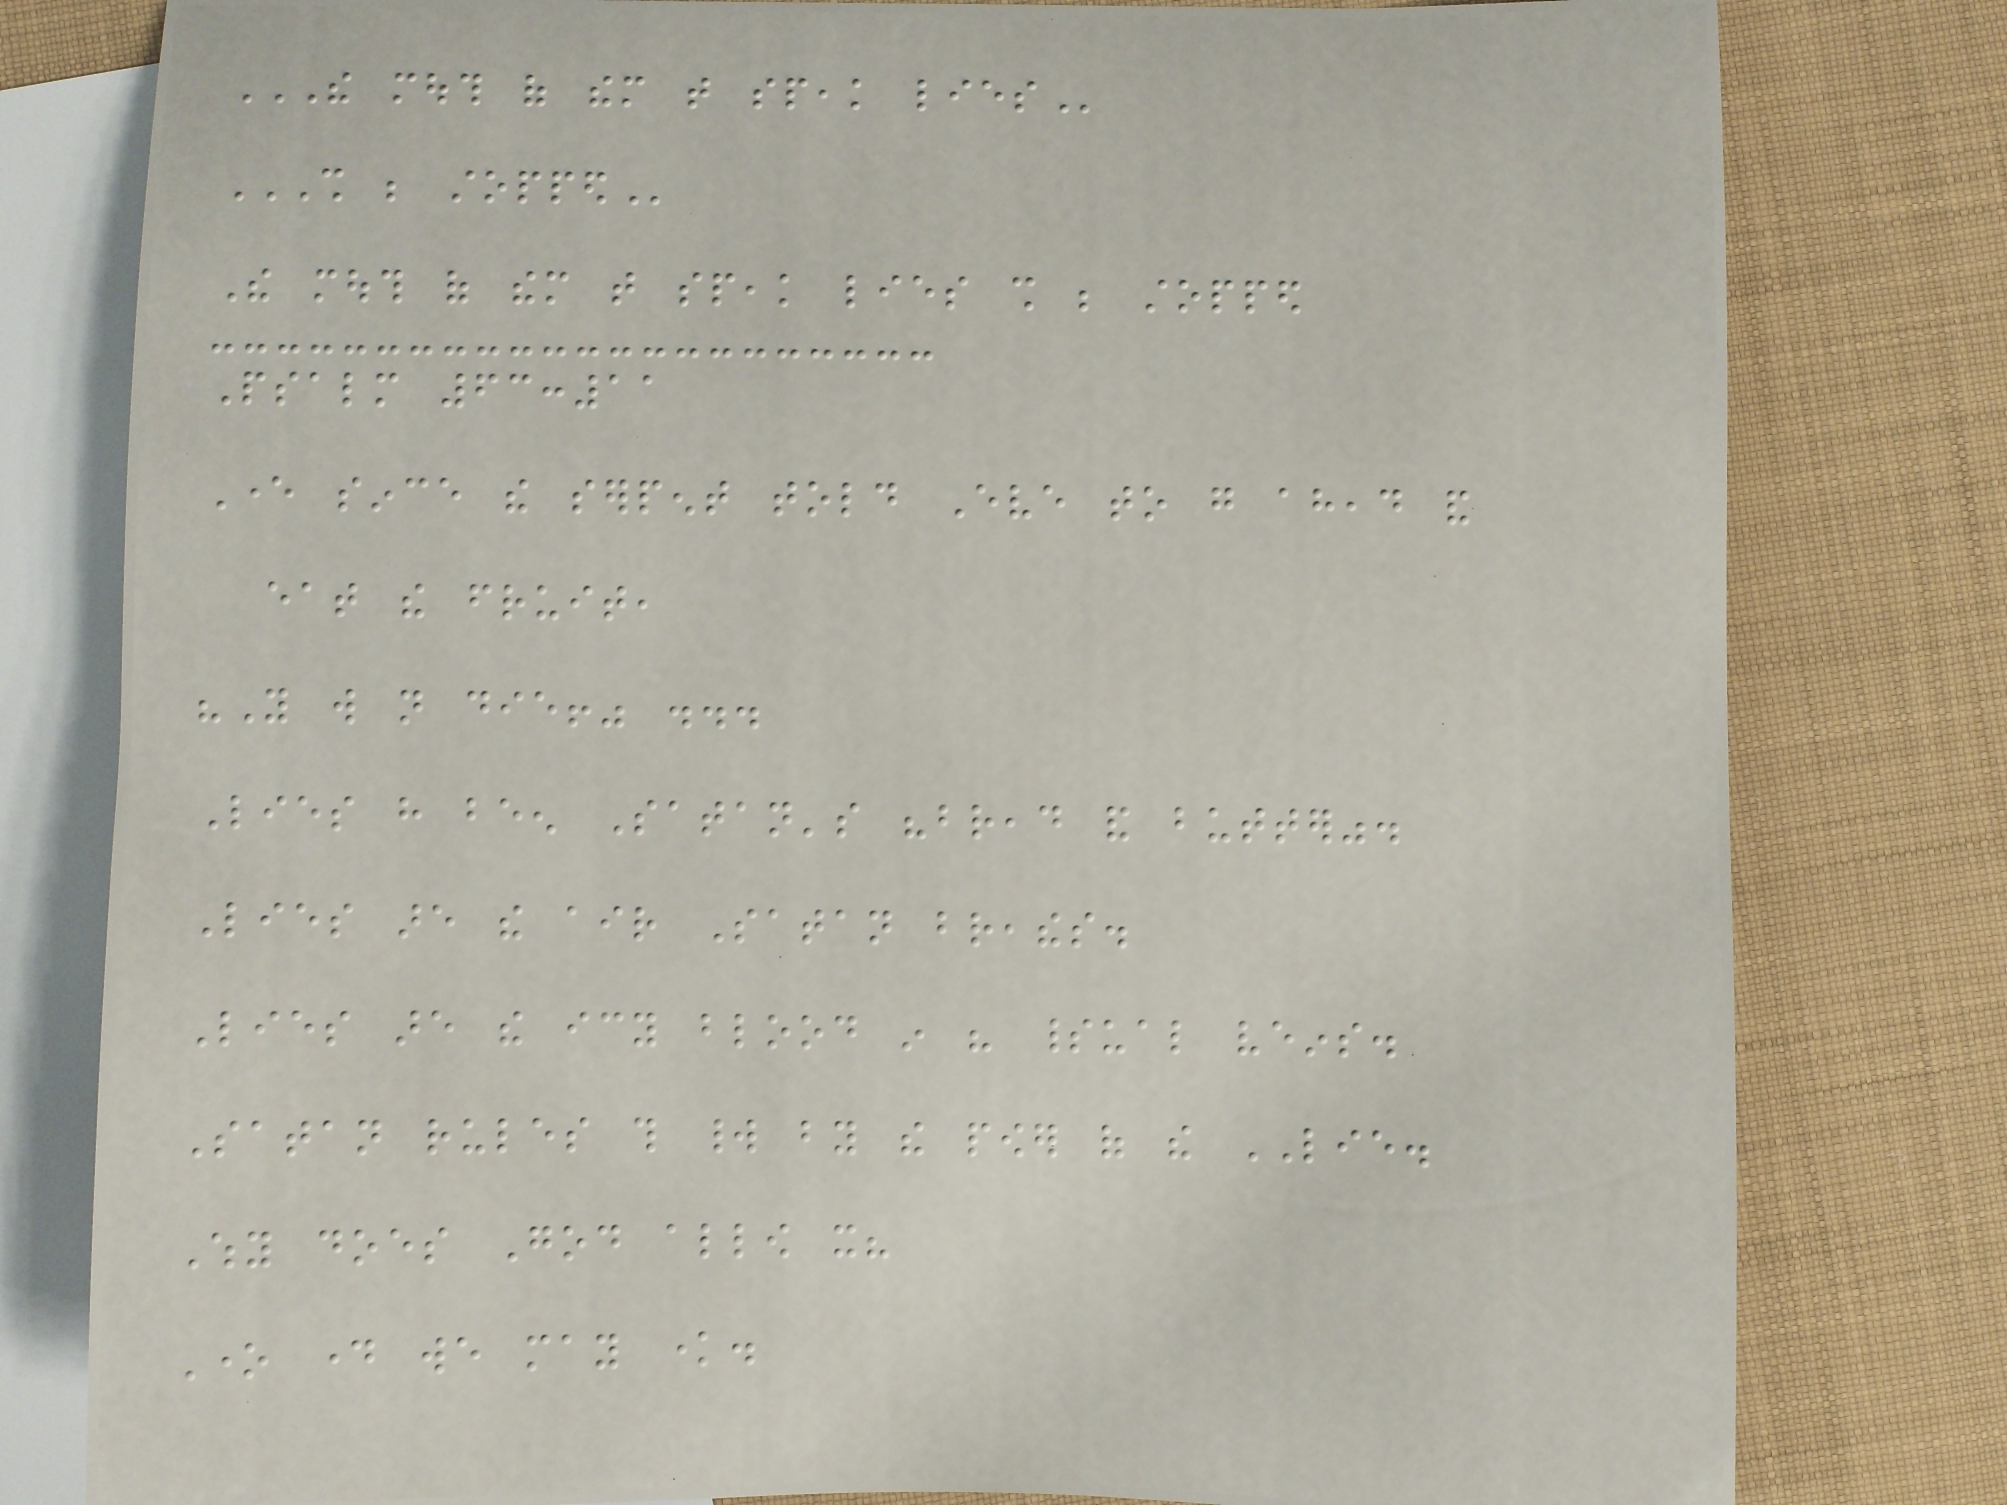THE MOUTH OF THEM THAT SPEAK LIES
SHALL BE STOPPED
The mouth of them that speak lies shall be stopped
Psalm 63:11
Ever since the serpent told Eve to go ahead and
eat the fruit,
"You will not die!" ...
Lies have been Satan's "bread and butter".
Lies are the air Satan breathes.
Lies are the icy blood in his spiritual veins.
Satan rules this world by the power of the LIE.
Why does God allow it?
One day we may know.
